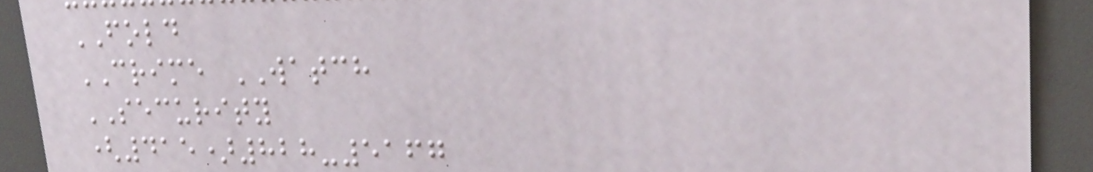FOLD
CRIME WATCH
SECURITY
(415)828-5167
